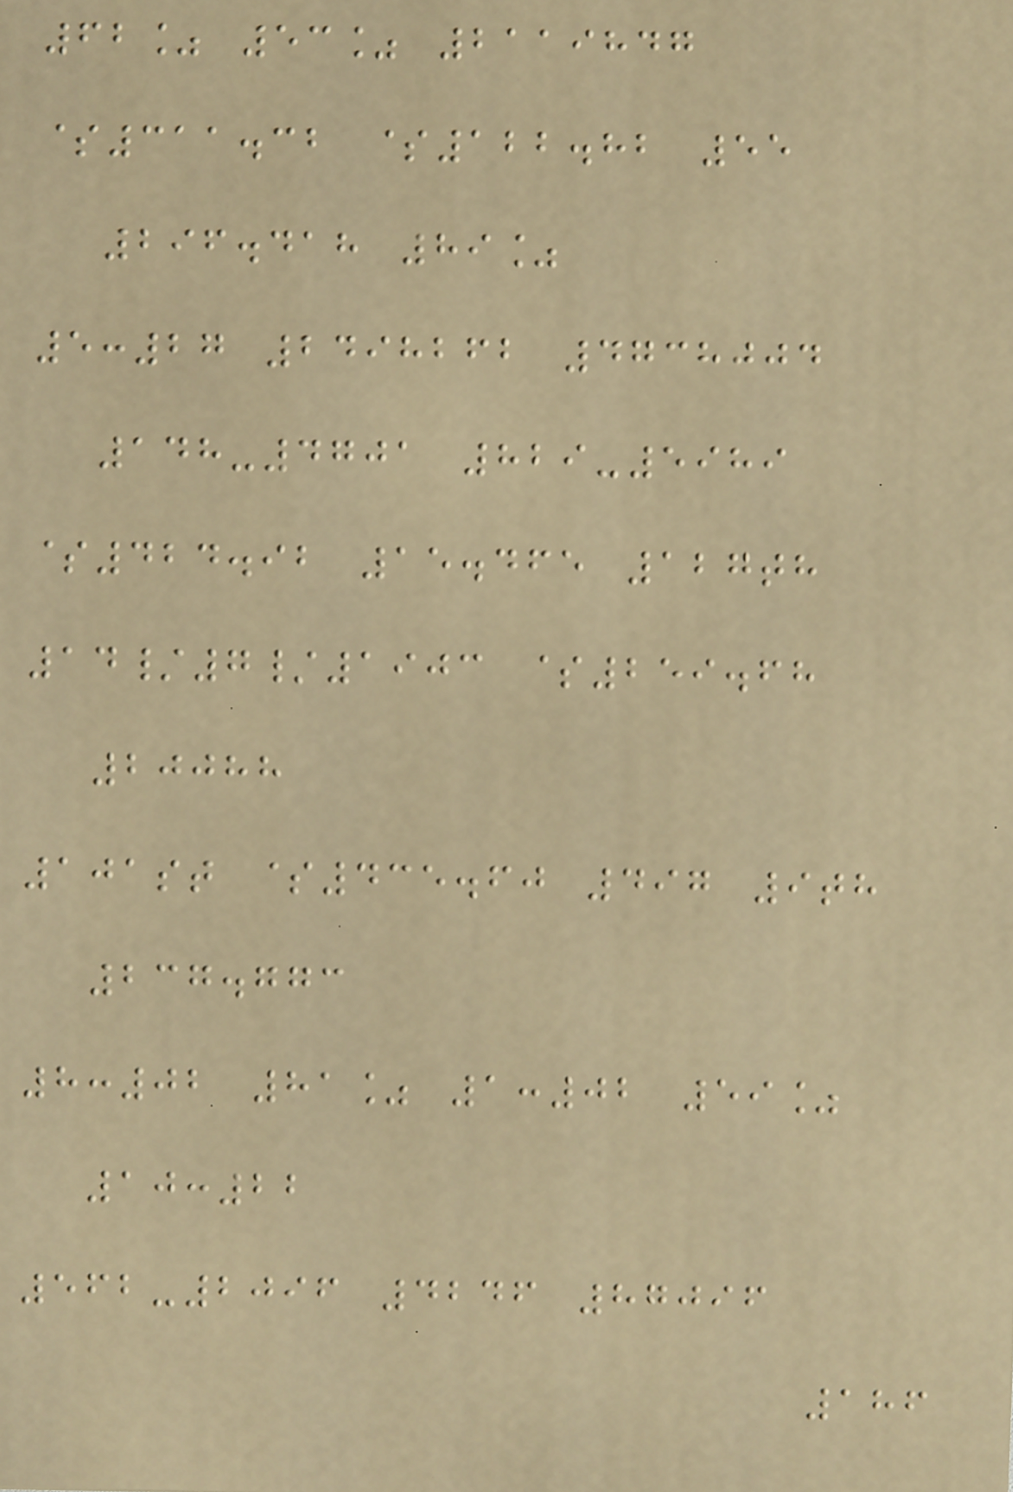62% 53% 2119847
$311.32 $122.82 55
296.418 89%
5:27 2498262 4738004
148-4701 829-5989
$424.92 15.465 127th
14/7/1903 $259.68
20088
101st $435.60 497 9th
237.773
8:02 81% 1:02 59%
10:22
562-2096 4246 87096
186
